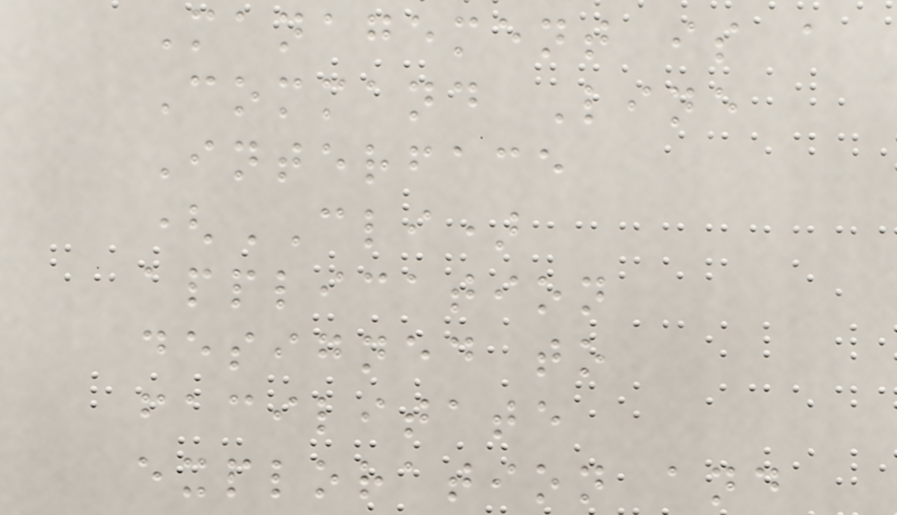Management is a
Command Line
Interface
(CLI)
application
designed to
facilitate
exploration and
